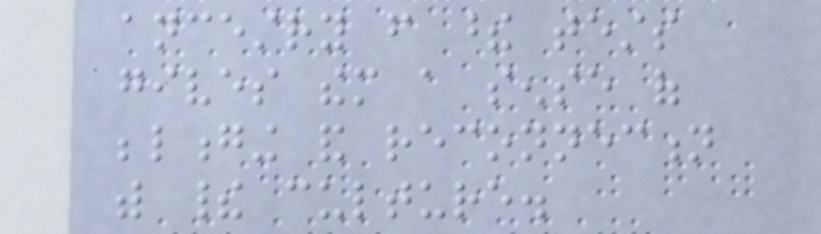ancestry from these tests
gives them a sense of
belonging and reconnection
with their culture.
